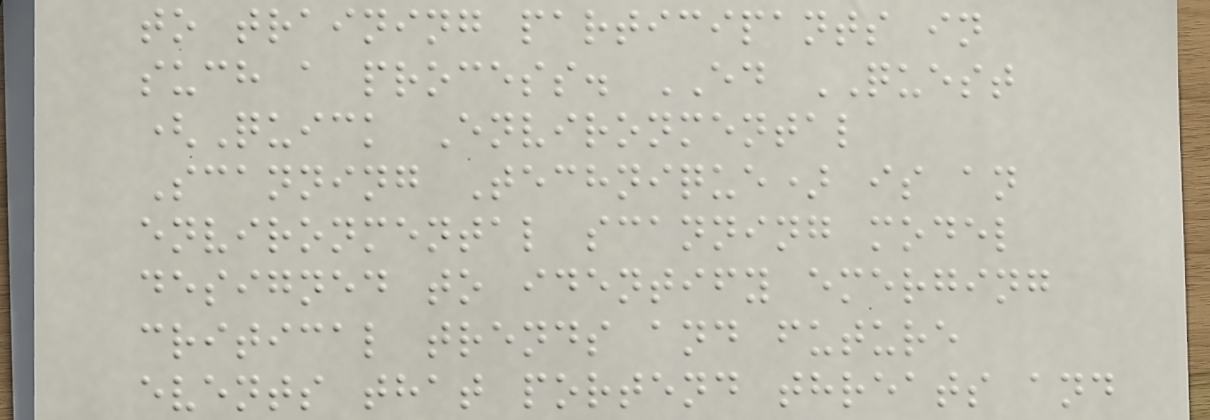to training participants in
such a process. ED QUEST
(Quick Environmental
Scanning Technique) is an
environmental scanning model
designed to identify emerging
critical trends and future
events that portend threats and
